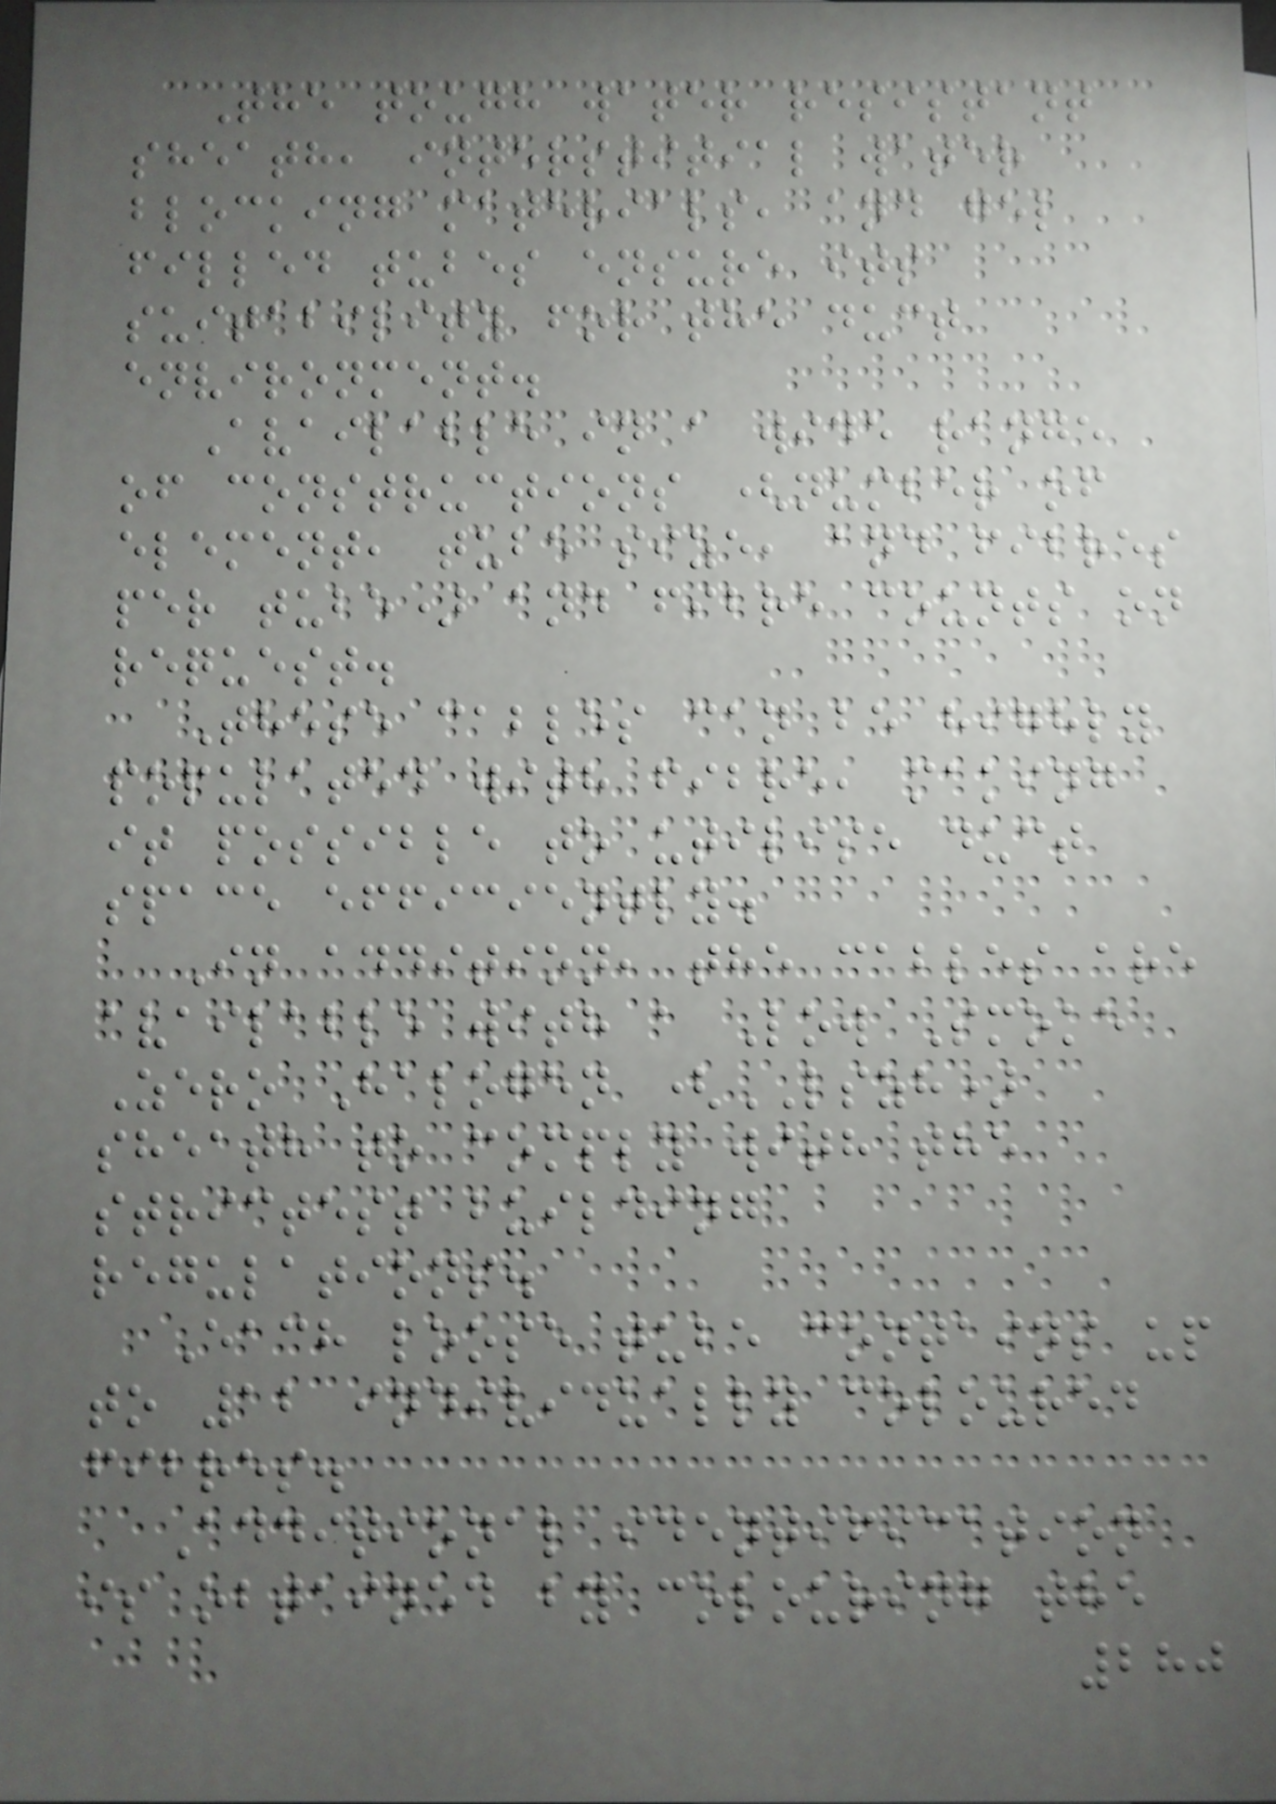The tough water resistant
sheath, interstitial water
blocking materials, and gel
filled tubes ensure its
suitability for the duct
environment.
Available in a wide range
of constructions (number of
element, tube size, and fibres
per tube) and fibre counts on
request.
These cables can be highly
populated with fibre, making
it possible to utilise duct
space efficiently.
In addition, the cables are
available with a Low Smoke
Zero Halogen (LSZH)
sheath to comply with the
strictest building
regulations.
Each loose tube contains up
to 12 individually coloured
fibres.
Additional identification
is obtained by colouring the
280
